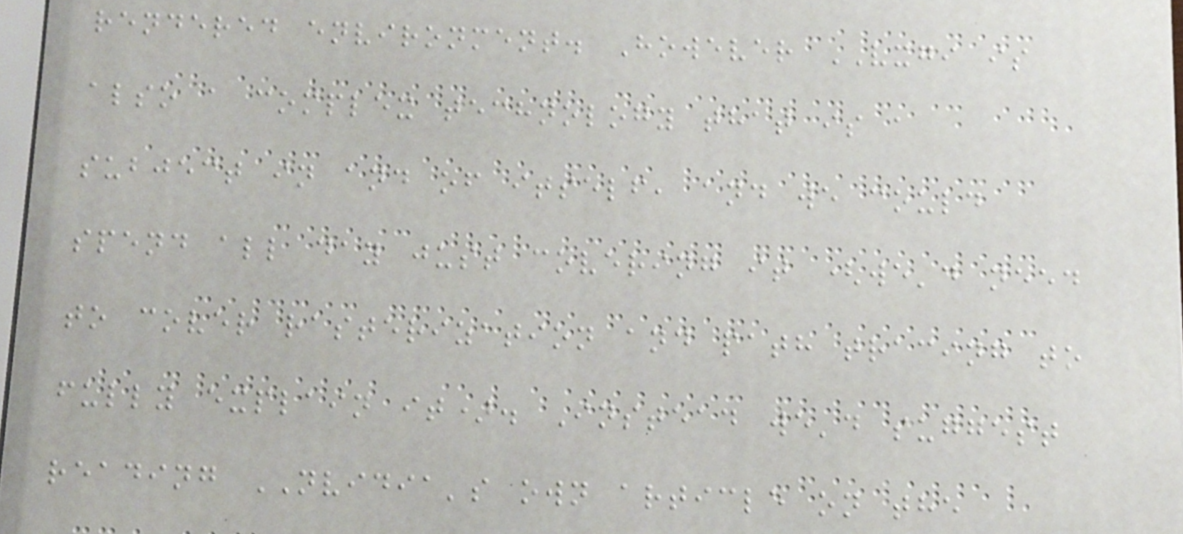rendered environment. However VXGI is
also a complex technology that is a
subject in and of itself, and we could
spend all day just covering it (we'd need
to cover rasterization and path tracing to
fully explain it). Instead we'd suggest
reading NVIDIA's own article on the
